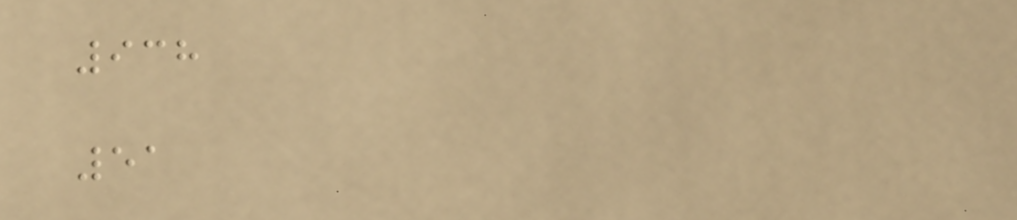938
51
